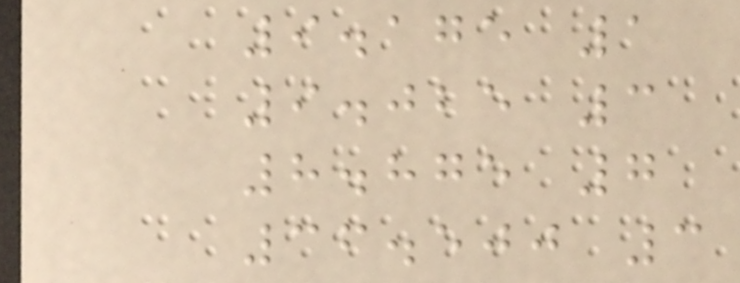9.175 1
9.025 3
8.875 7
36.500 3
